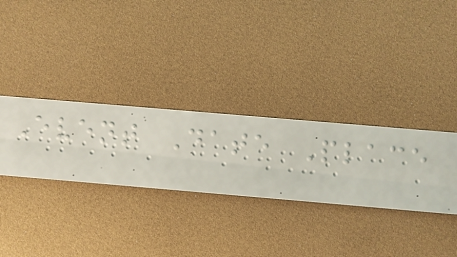Event Date Place
